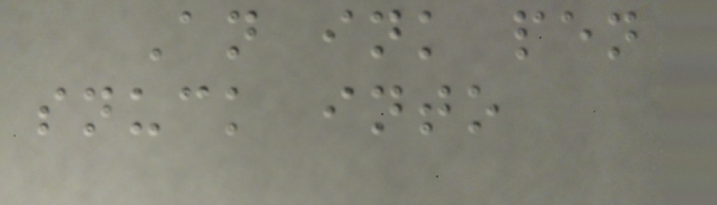An ink pen
snuck into
